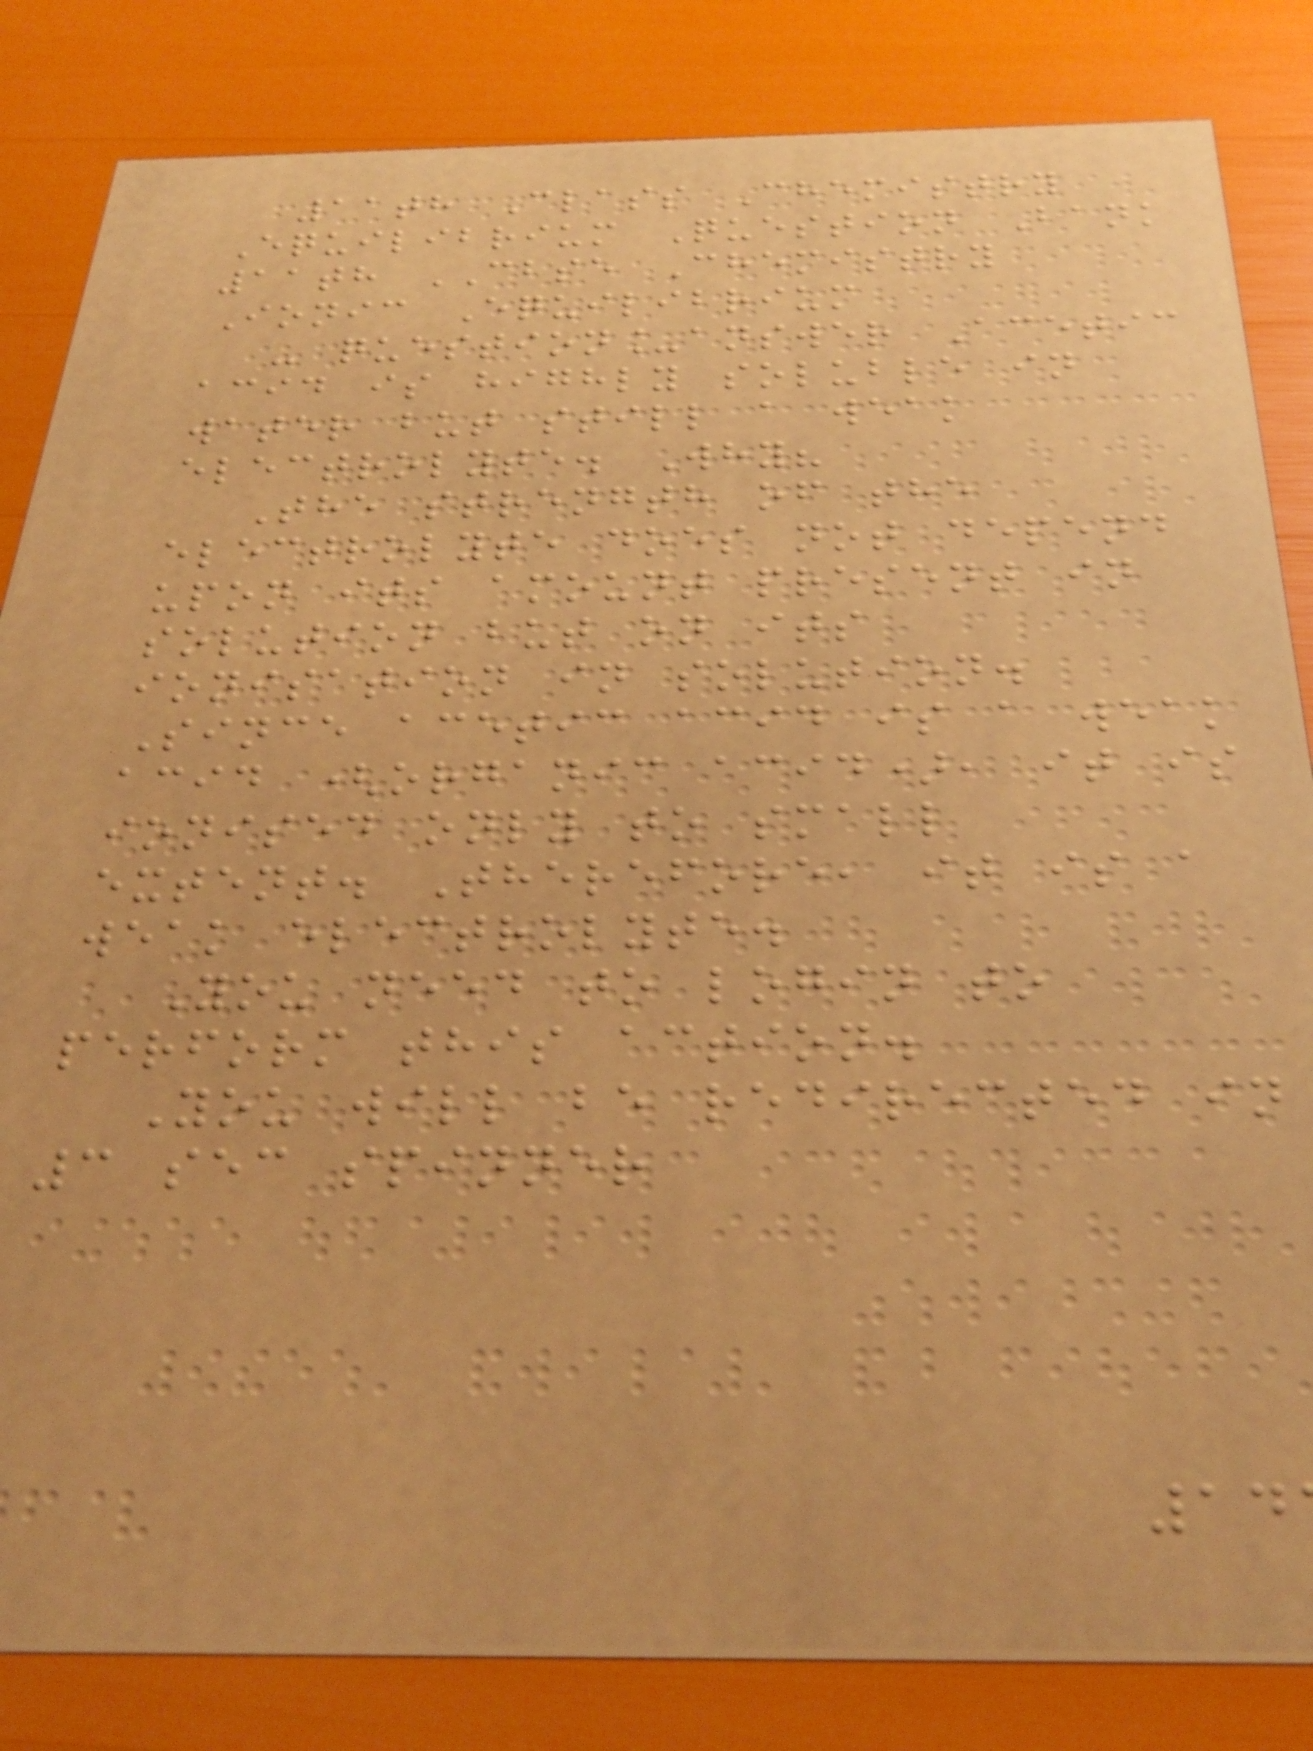11th Class Chemistry
Equilibrium Question Bank
11th CBSE Chemistry
Ionic Equilibrium
- question_answer Acetic
acid is highly soluble in
water but still a weak
electrolyte. Why?
The strength of the
electrolyte does not depend
upon its amount present in
solution but on its
ionisation in solution.
Since acetic acid is a weak
acid (organic acid), it is
ionised only to small
extent. Therefore, it is a
weak electrolyte.
You need to login to
perform this action.
You will be redirected in
3 sec spinner
